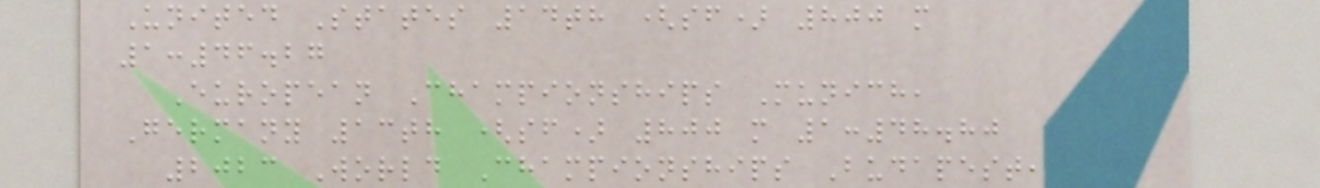United States 14th (sf) 800 m
1:46.27
European Championships Munich,
Germany 13th (sf) 800 m 1:48.80
2023 World Championships Budapest,
